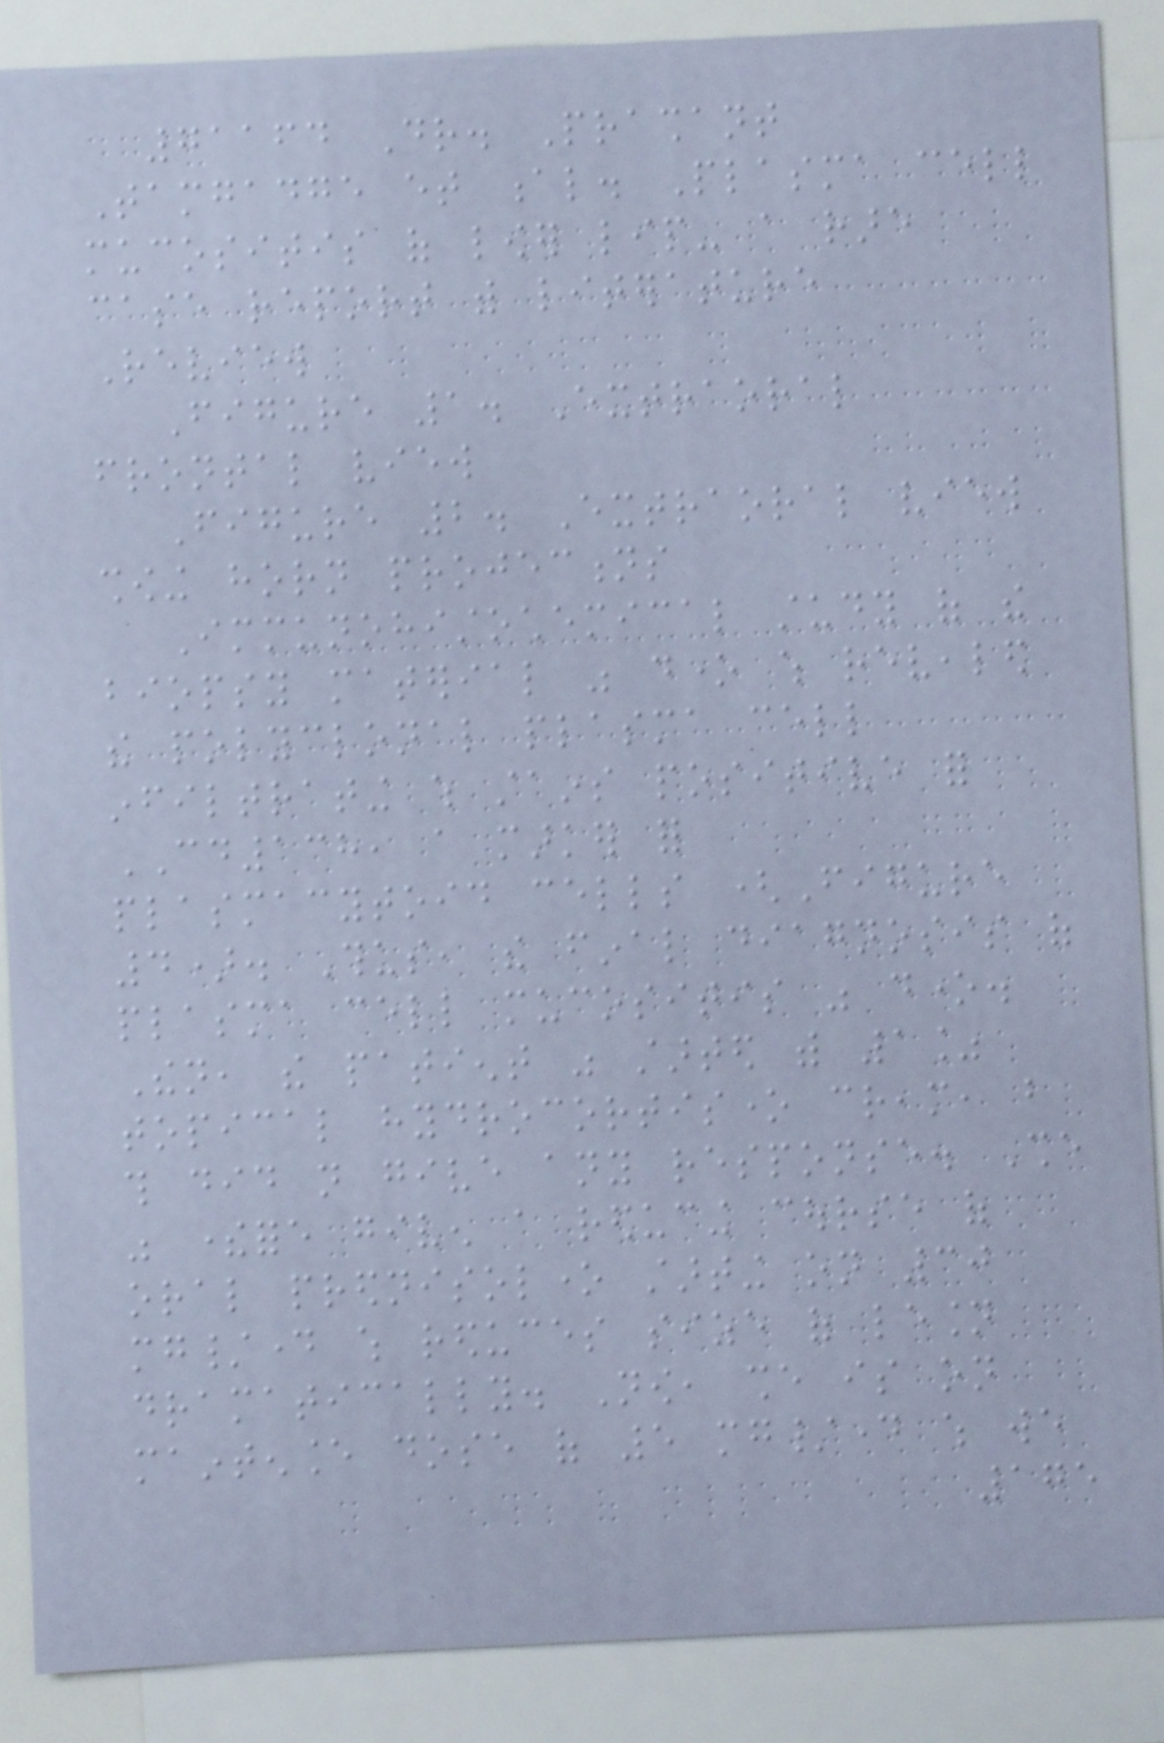71164 Dr. Prashant
Tamgadge et al. Plasma cell
mucositis of lower lip- a rare
case report with literature
Review
Figure 1. Extraoral
frontal view
Figure 2. Extraoral view
showing horn projections
Immunohistochemical study of the
biopsy material was done which revealed
the polyclonal plasma cell
infiltrating which stains positive for
CD138, a marker for
plasmacytoid cells (Figure
4). Thus, the final diagnosis of
plasma cell mucositis was done.
Then, the patient was started with 1%
topical hydrocortisone cream, but
this did not give any response. She
was therefore given a reducing course of
oral prednisolone starting on 30
mg/day which reduces size of lesion
dramatically. Now, she is on
maintenance dose of 5 mg/day which we
175
